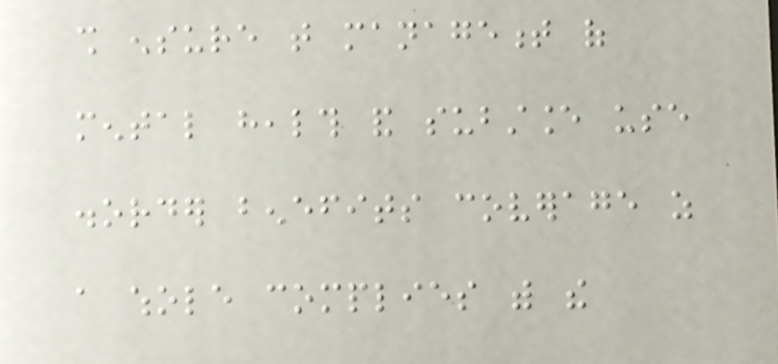shall ensure that management of
mental health and substance use
disorder benefits coverage as
a whole complies with the
